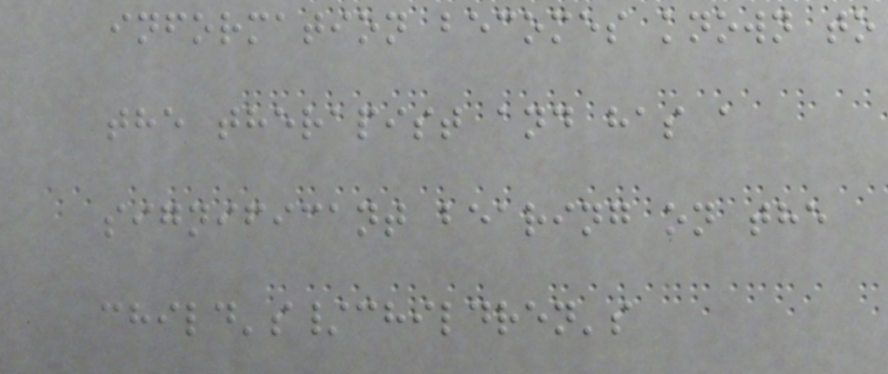information becomes known to
the therapist and has a
significant bearing on the
child's/children's
